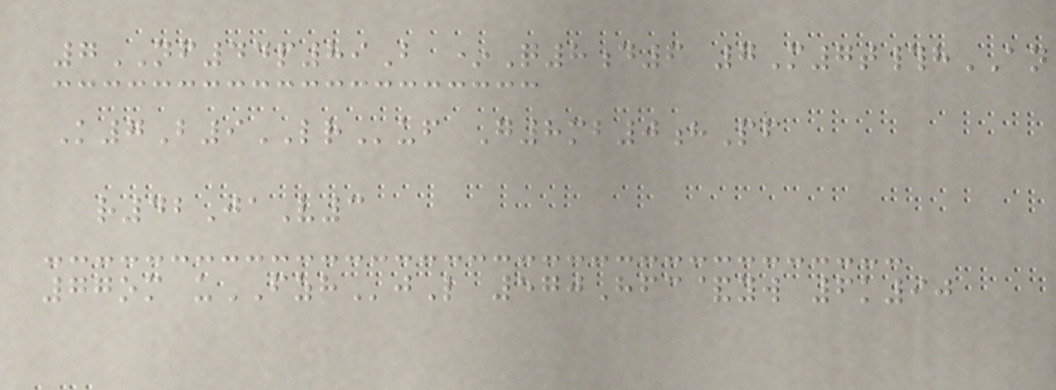7NF44p89B *Q8d6 7M7t#hAN
K7B9LRuf G8mb0hPf
r42JaV3
77om uFZHjL 570Hfc&yw 6k90
